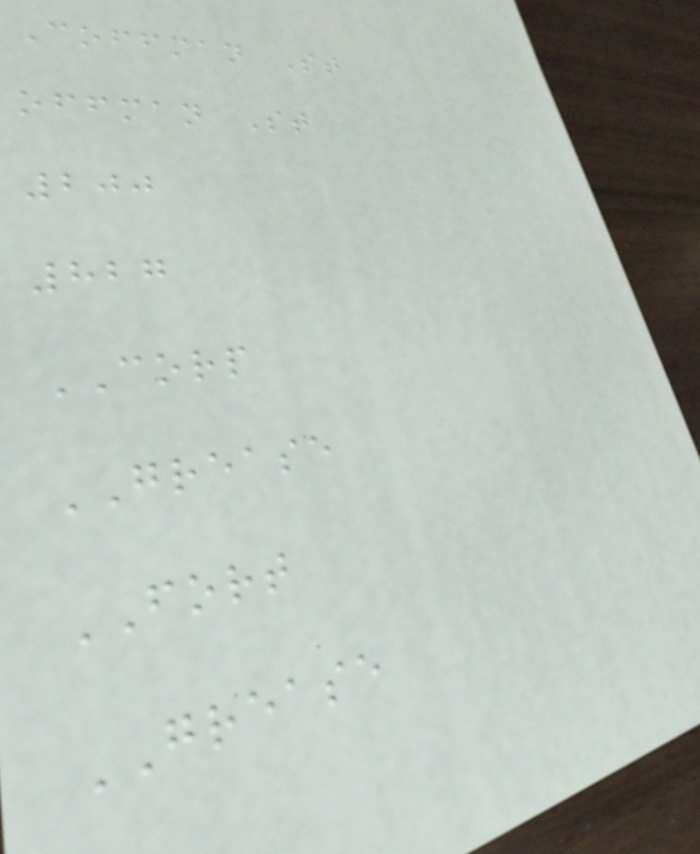Coffman St
offman St
200
827
CORP
GREASE
FORT
GREASE
